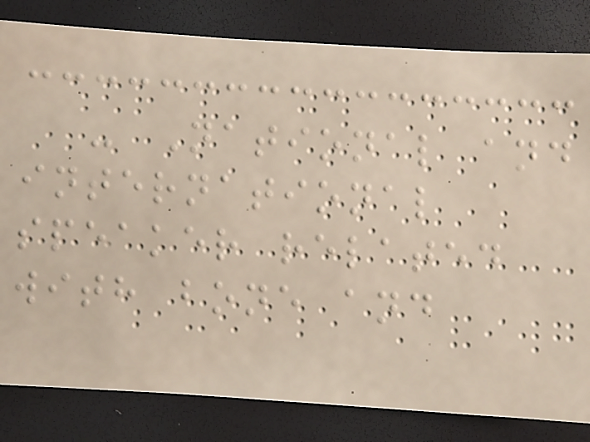- National and
international
speaker related
with bone and
